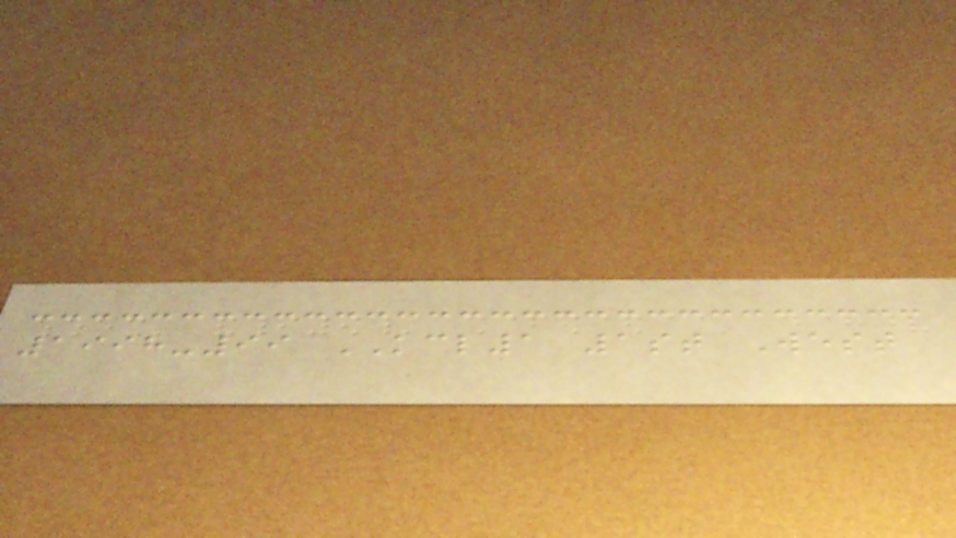1998-99 KCL1 1st West
